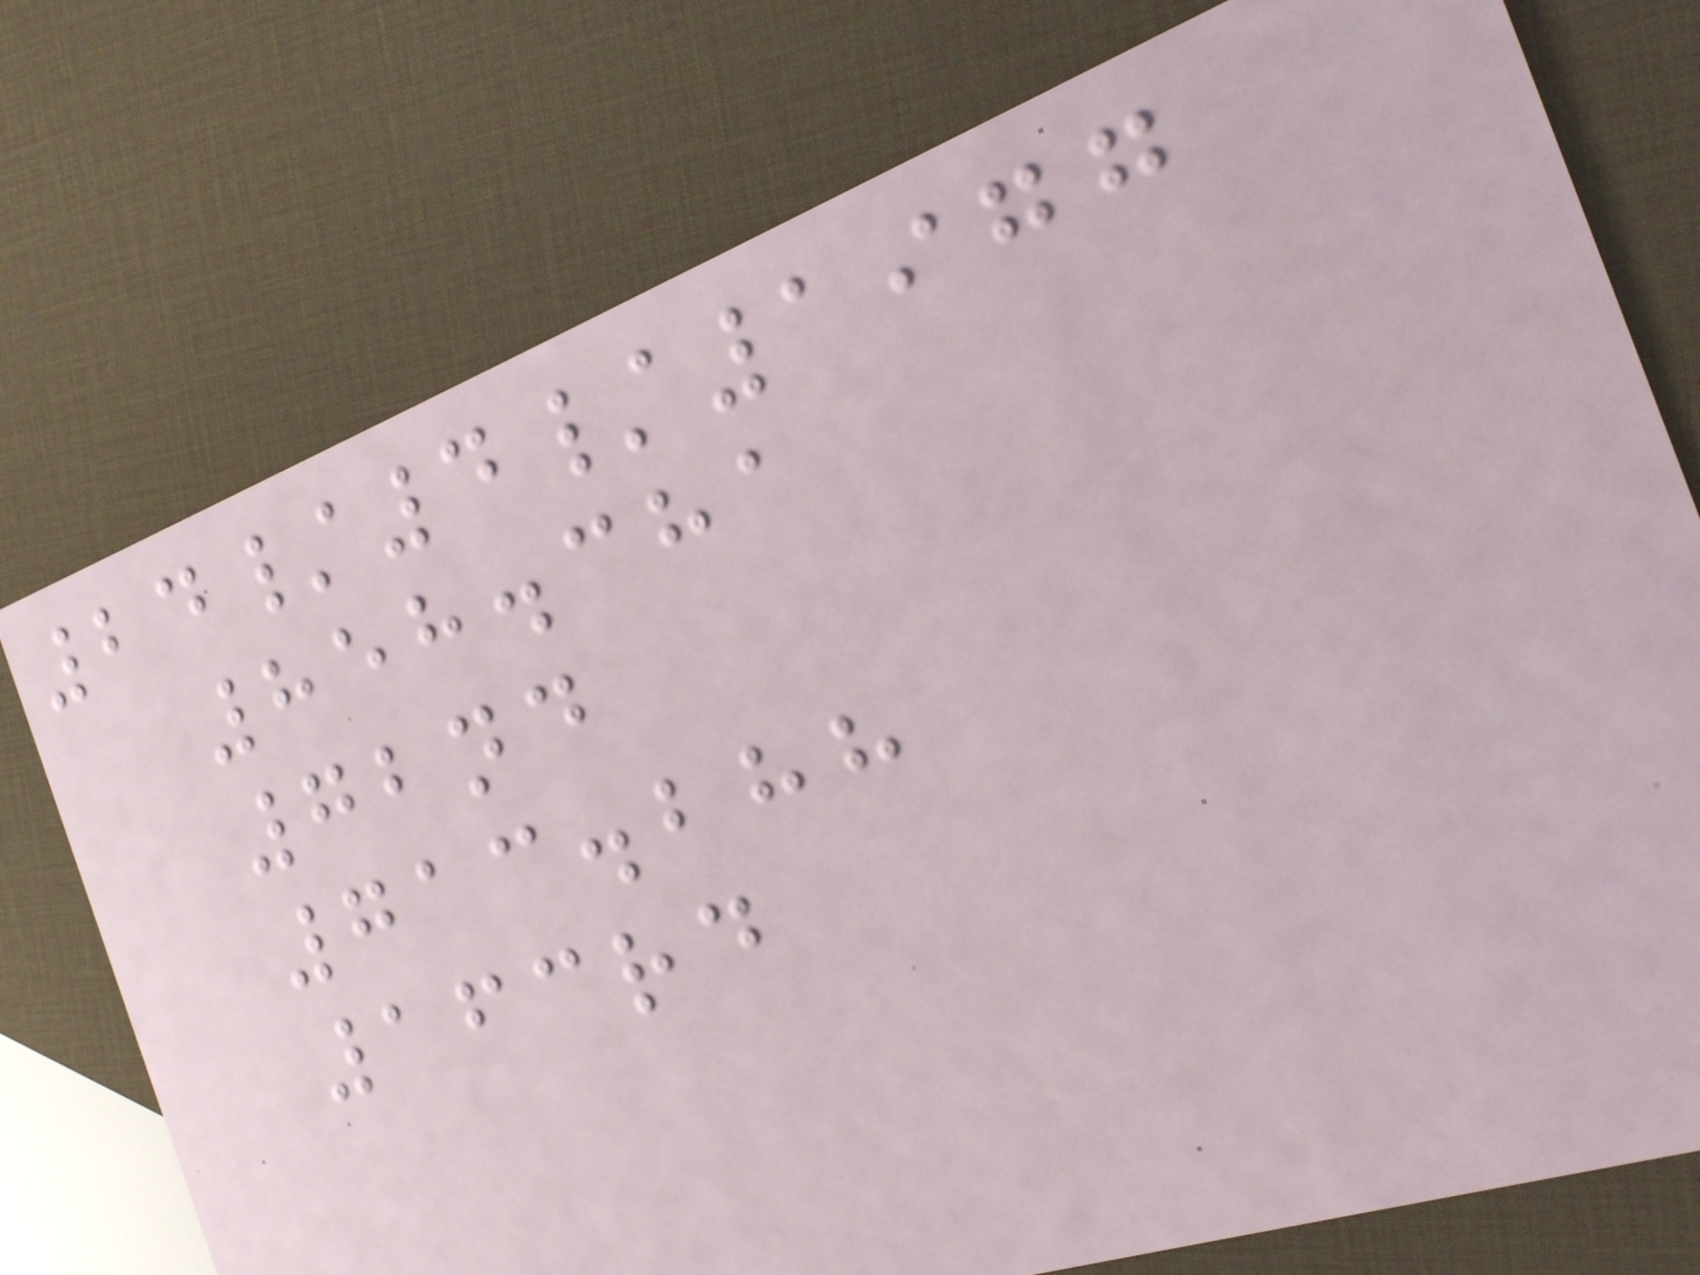24/4/1977
858.381
72nd
713.288
163rd
